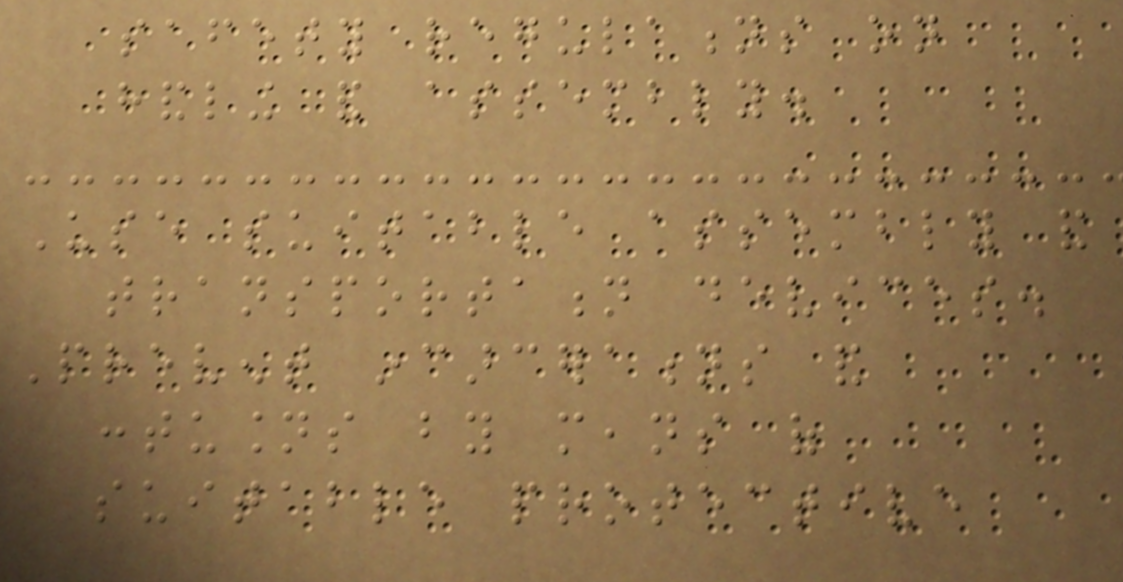safety regulations on
handling and assembly.
Use suitable assembly and
transportation devices.
Prevent incarcerations and
contusions by means of
suitable protective
